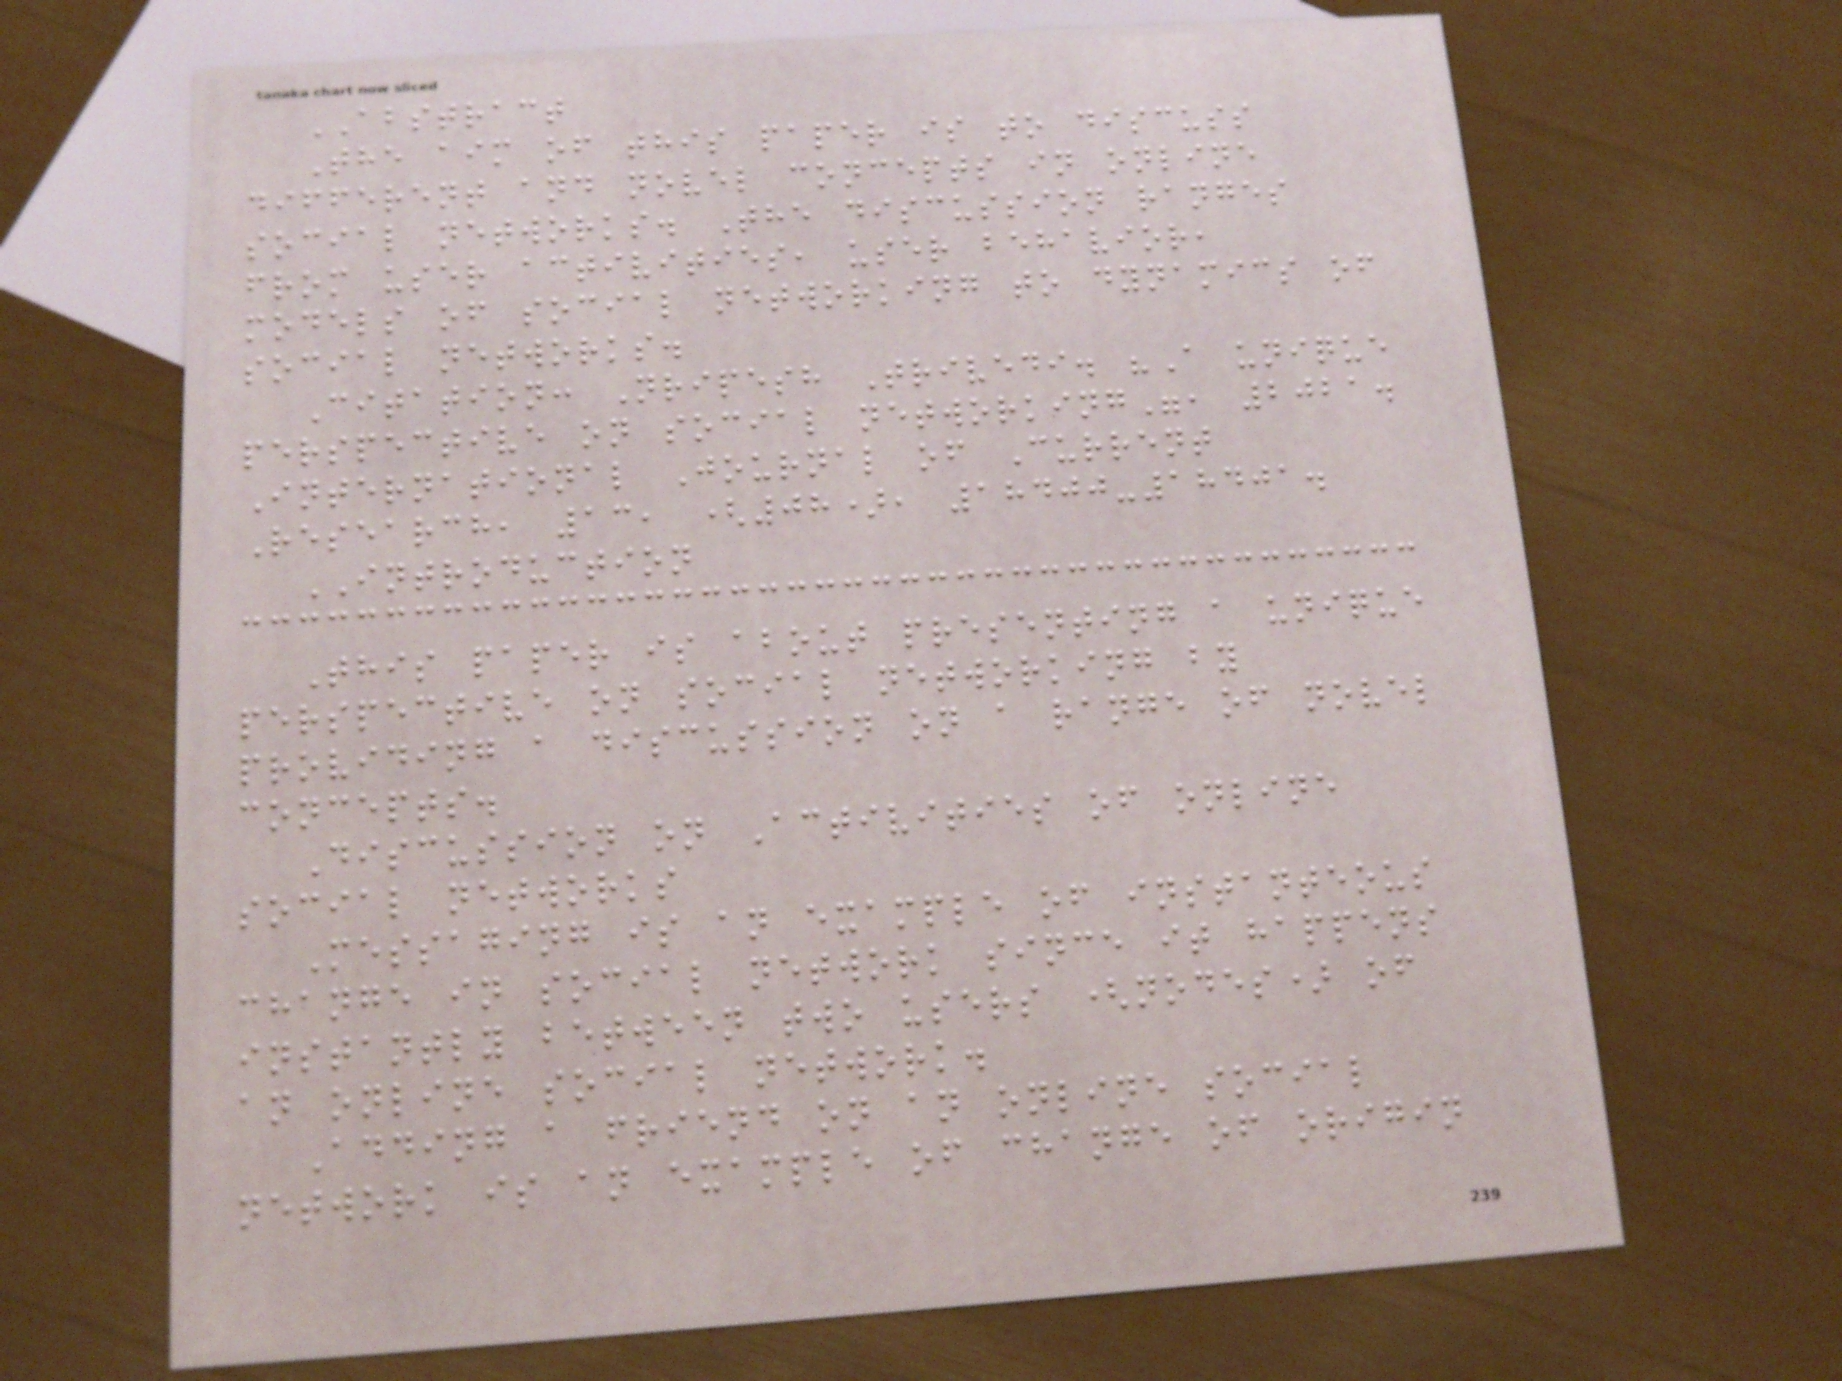ABSTRACT
The aim of this paper is to discuss
different and novel concepts in online
social networks. The discussion ranges
from user activities, user behavior,
models of social networking to dynamics of
social networks.
Citation: Nripesh Trivedi. "A unique
perspective on social networking", 2021.
International Journal of Current
Research, 13, (08), 18400-18401.
INTRODUCTION
This paper is about presenting a unique
perspective on social networking by
providing a discussion on a range of novel
concepts.
Discussion on Activities of online
social networks
Messaging is an example of instanteous
change in social network since it happens
instantly between two users (nodes) of
an online social network.
Adding a friend on an online social
network is an example of change of origin
